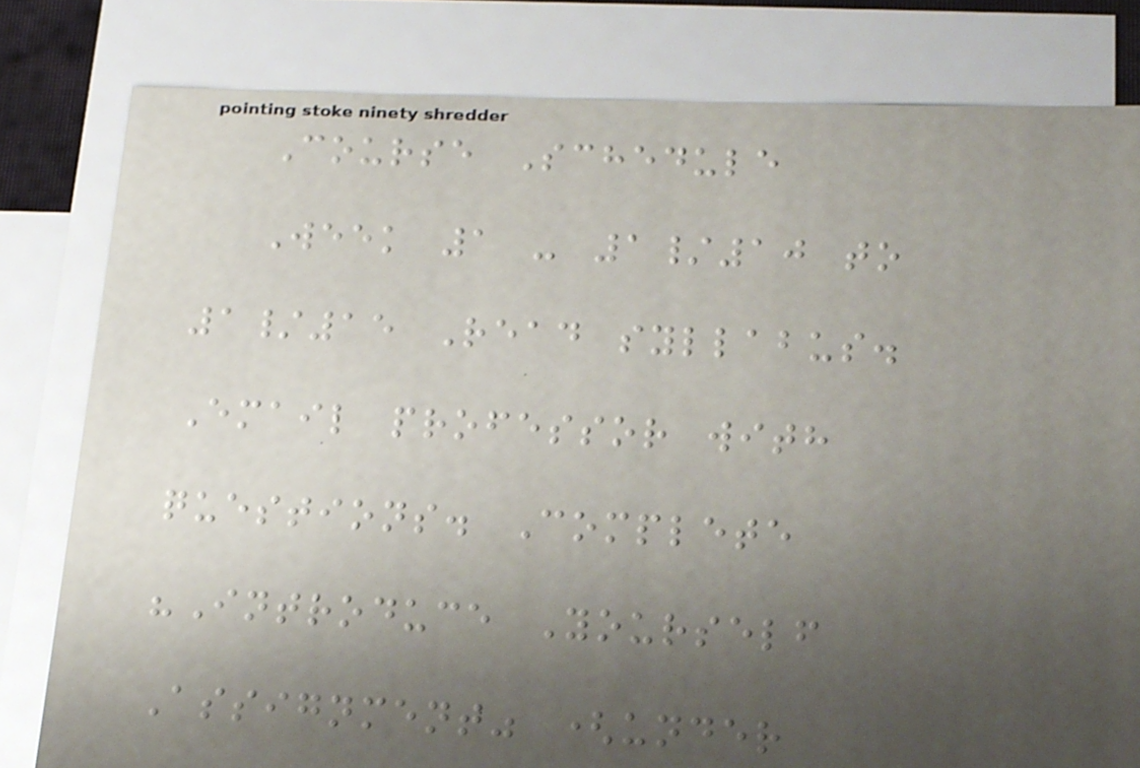Course Schedule
Week 1 - 1/10 to
1/15 Read syllabus.
Email professor with
questions. Complete
"Introduce Yourself
Assignment" (under
